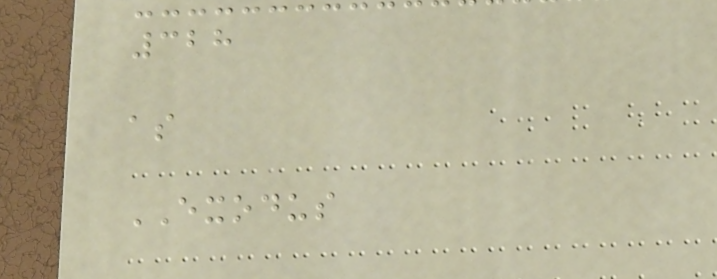328
as
EXODUS
